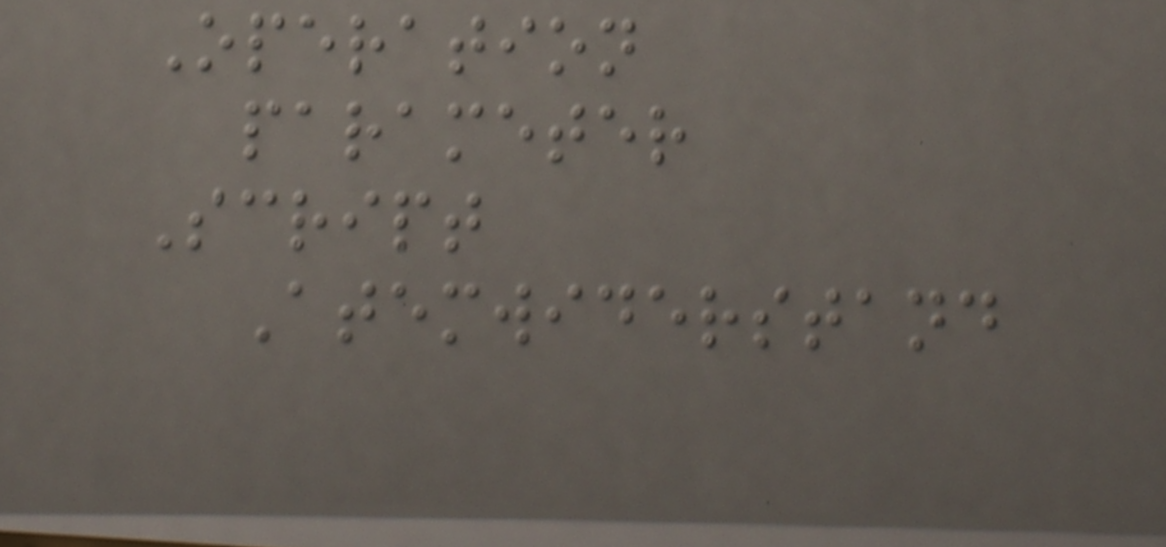Operation
parameter
Script
Atemwiderstand
